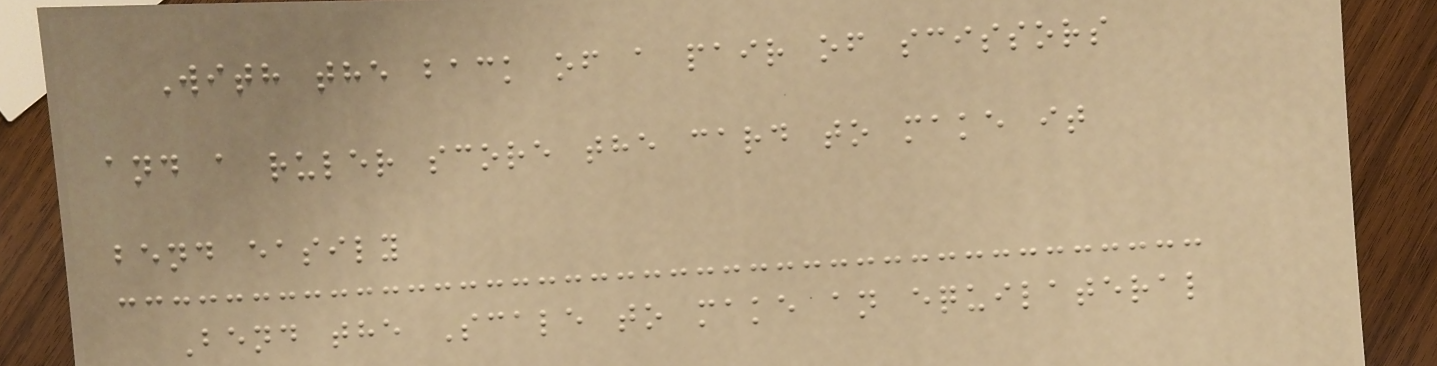With the back of a pair of scissors
and a ruler score the card to make it
bend easily
Bend the Scale to make an equilateral
